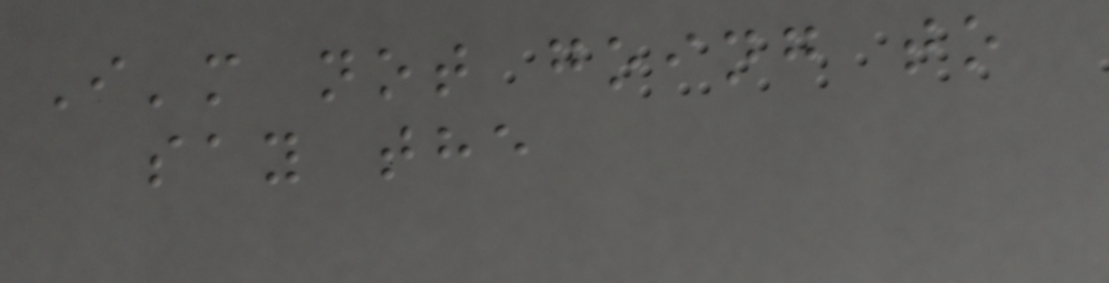I'm not going to
say the
